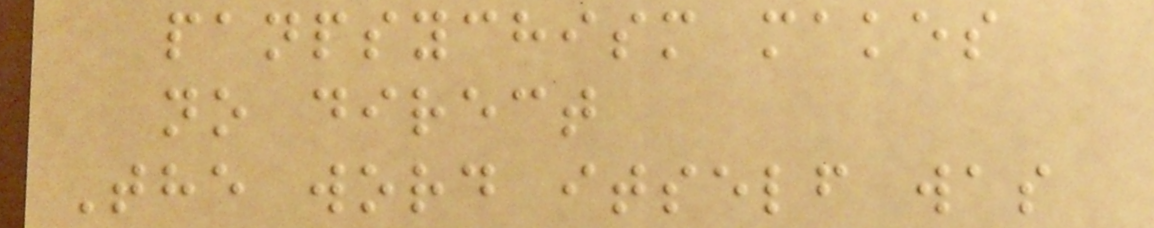panpsychism makes
no direct
The word itself was
